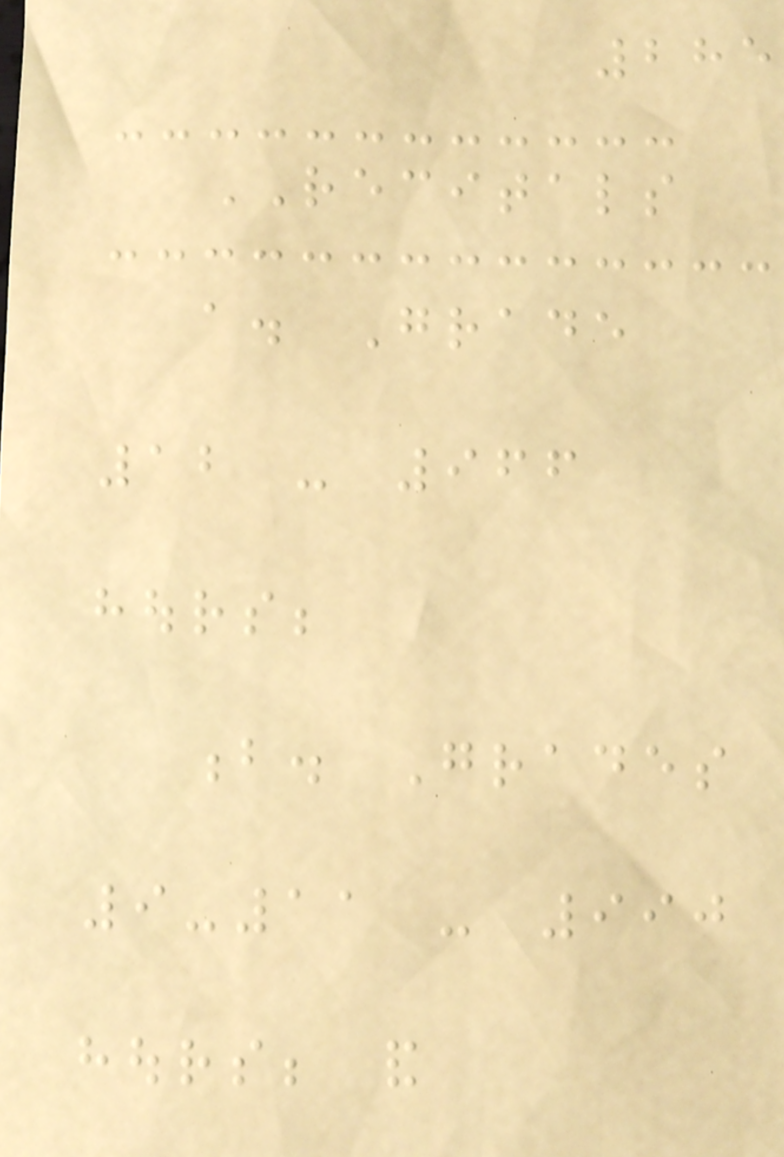285
RECITALS
a. Grade
12 - 966
hours;
b. Grades
9-11 - 990
hours; and
